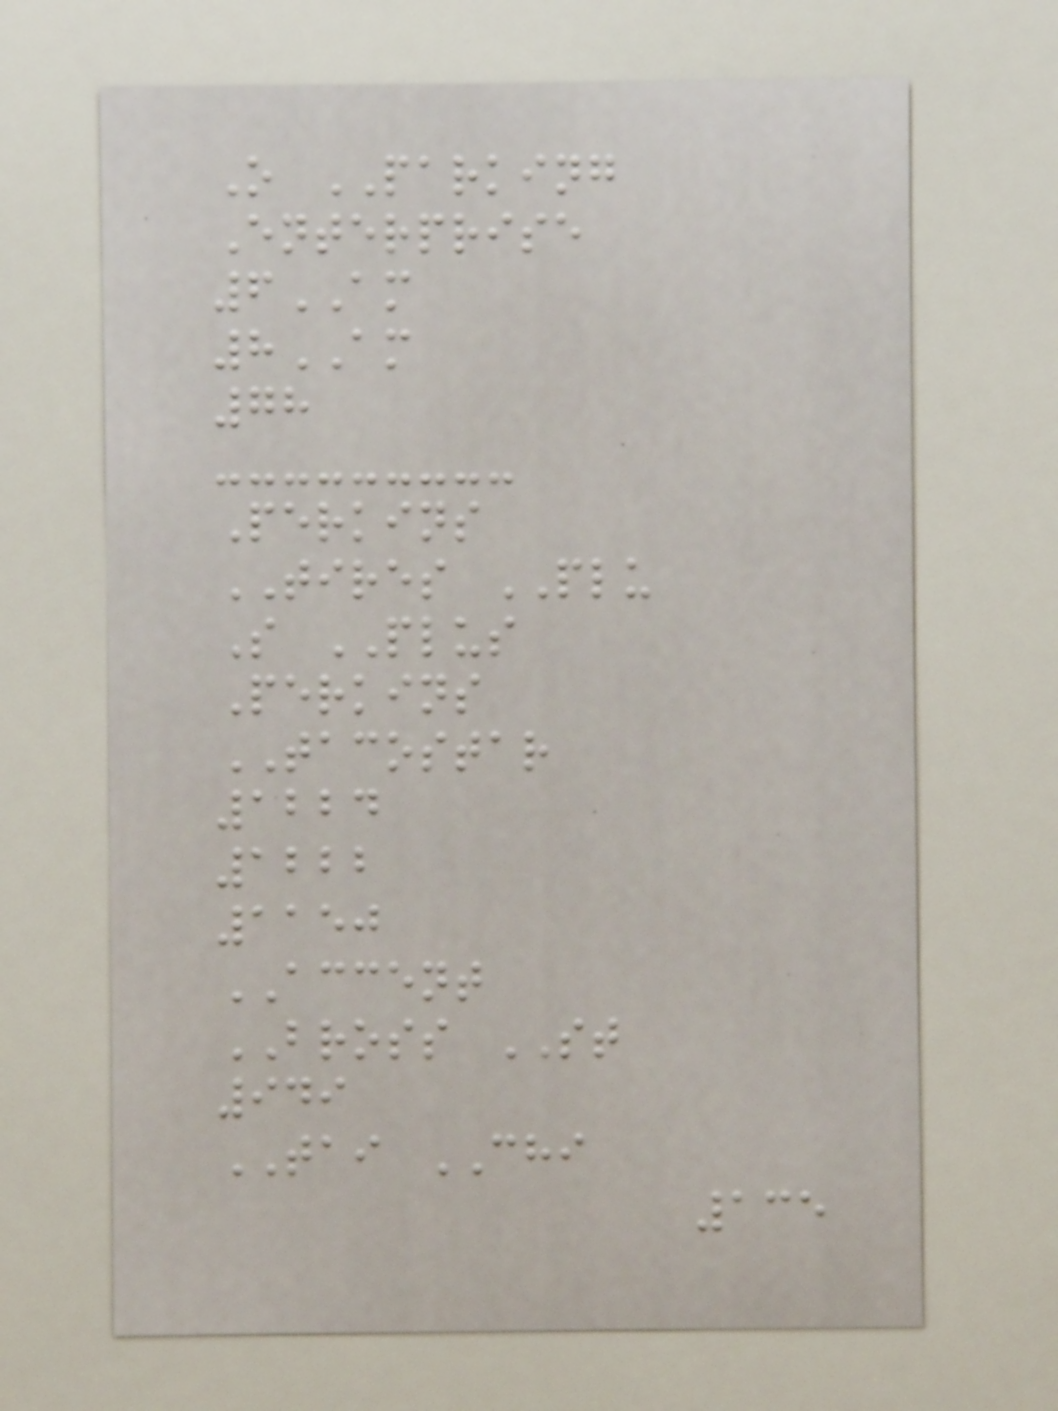O PARKING
Enterprise
6AM
8AM
78
Perkins
TIRES PLU
S PLUS
Perkins
TACOSTAR
1224
1222
1150
ACCENT
BROSS ST
949
TAI CHI
135
